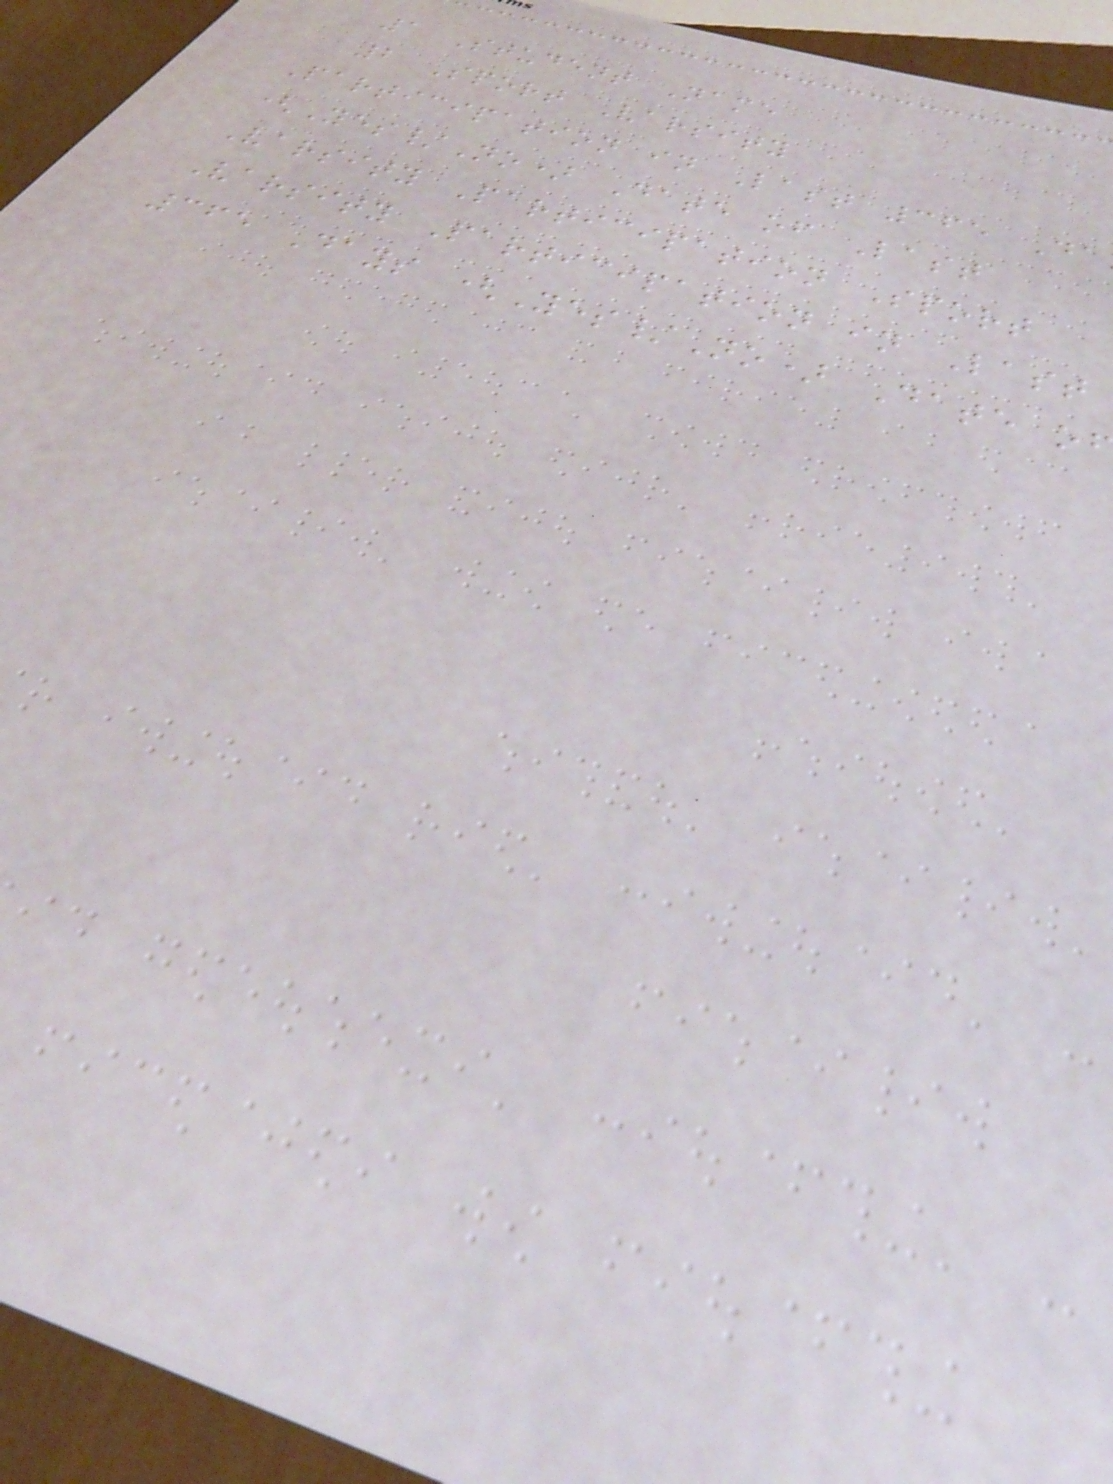1 Student Name
2 Sport Varsity
Participation in Last 365 Da
(Yes/No) Date of Last
Varsity Participation Sport
Varsity Participation in Last
365 Days (Yes/No) Date o
